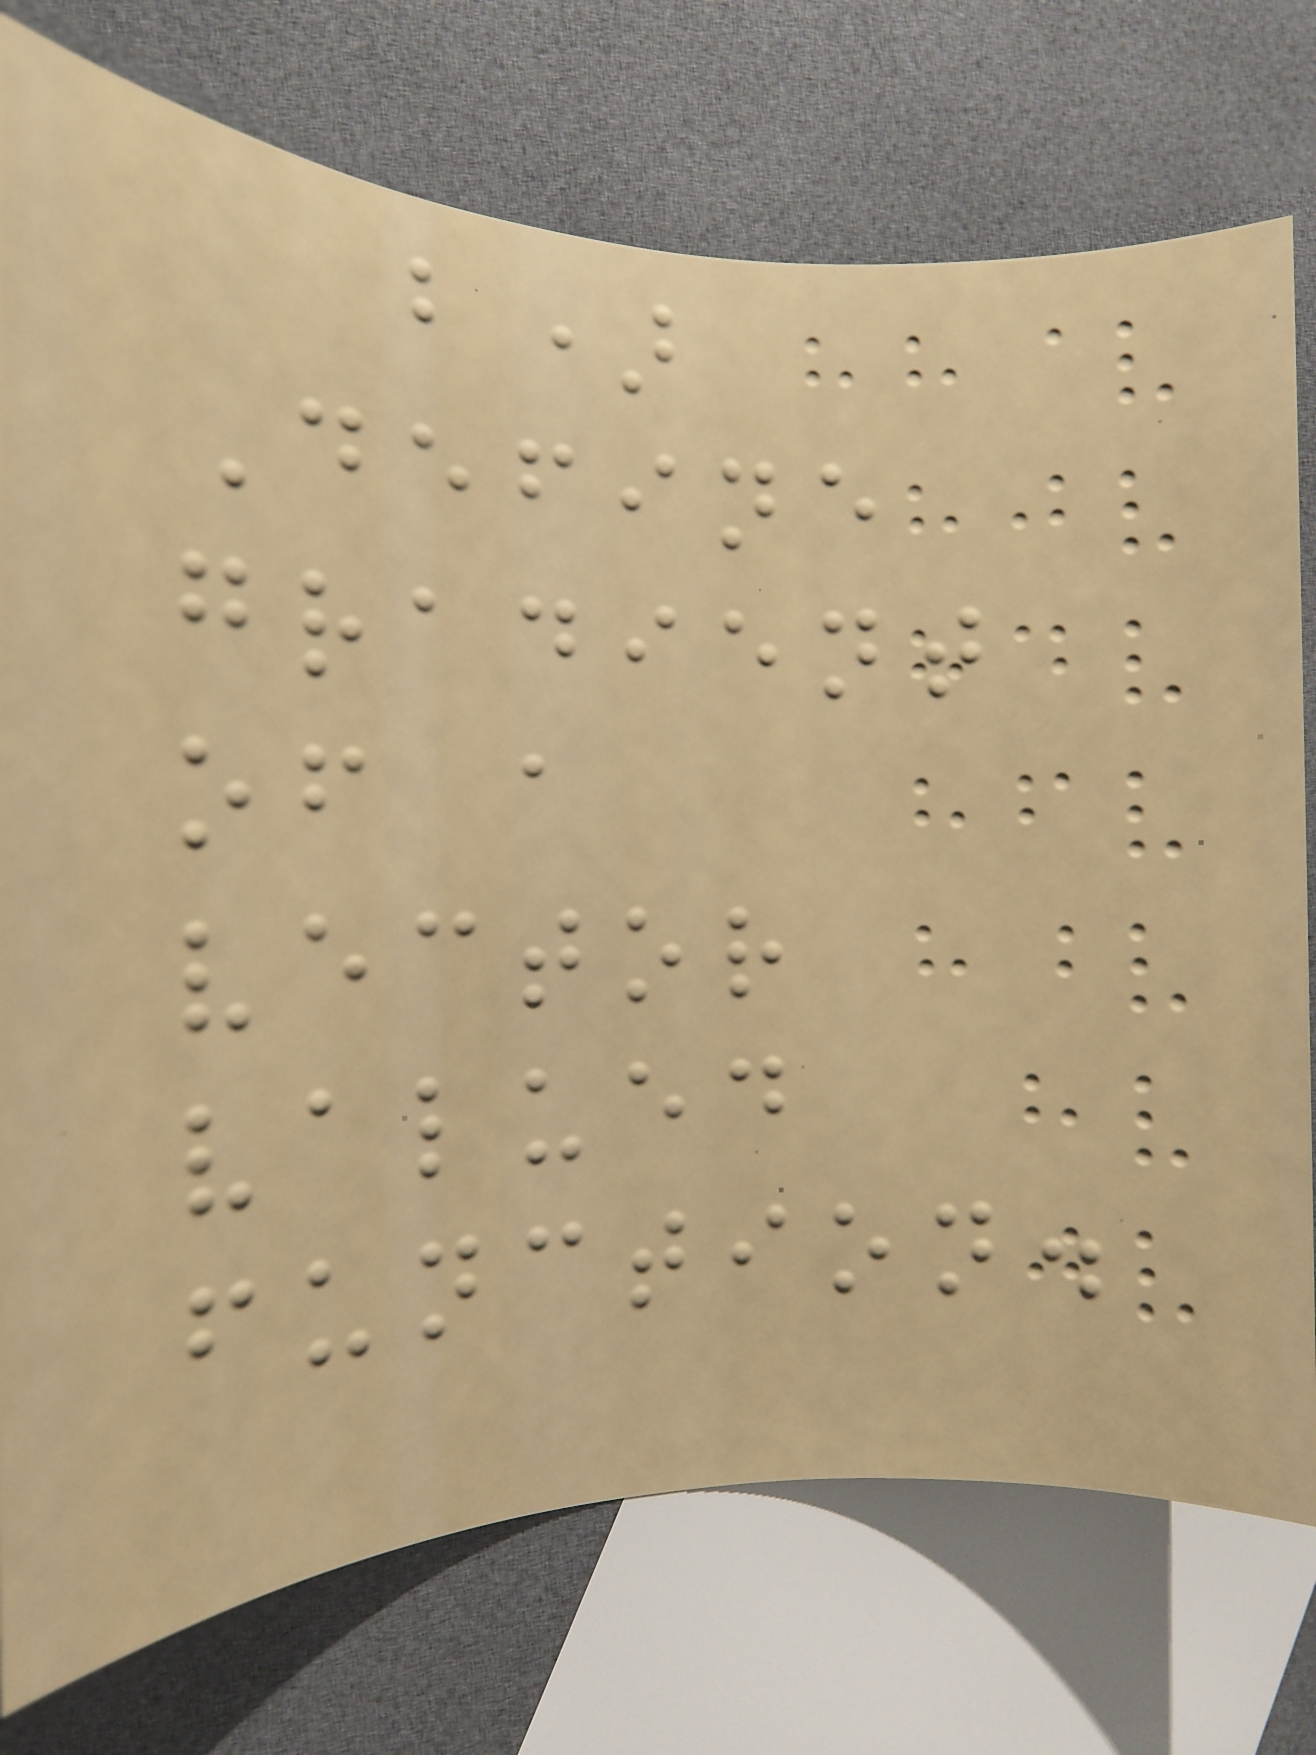b)
Define
gradient
of a
vector
valued
function.
